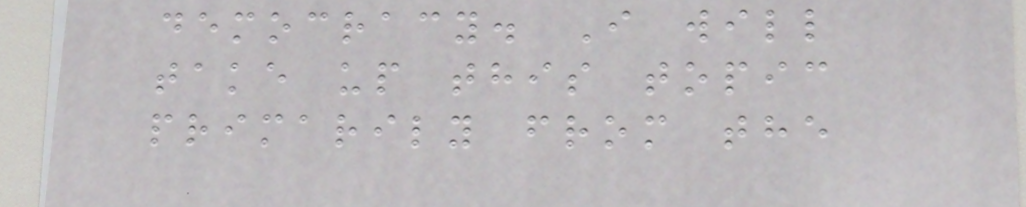democracy. I will
take up this topic
primarily from the
